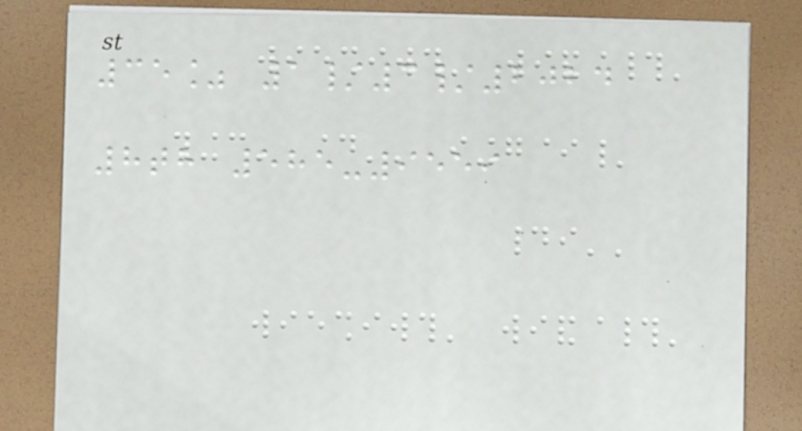35% 1/3/2024
8th 585-9559
